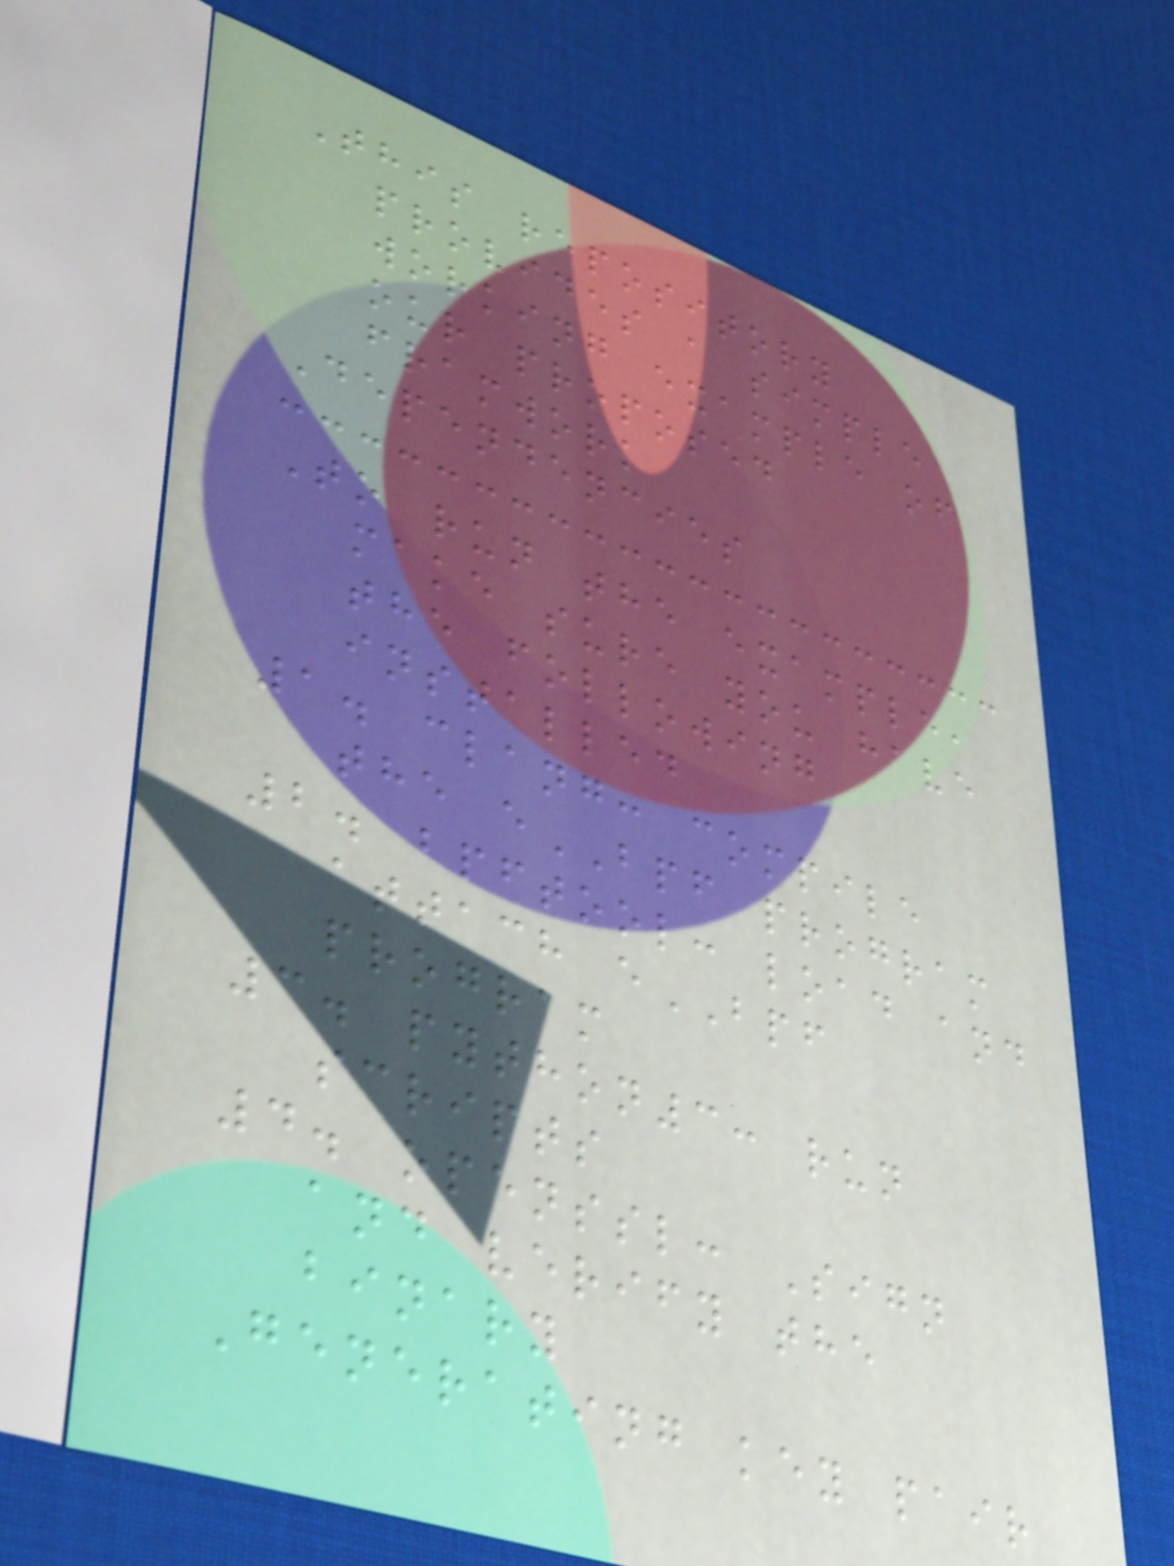This repository
provides a simple
working example of
our proposed
framwork
Dependencies
To run the example,
make sure you have
the following
installed
1. clang: compile
the eBPF program
2. bpftool: load and
attach eBPF
program
3. python3: run
scripts
4. openssl: Sign
and verify the
binary
Generating key pair
